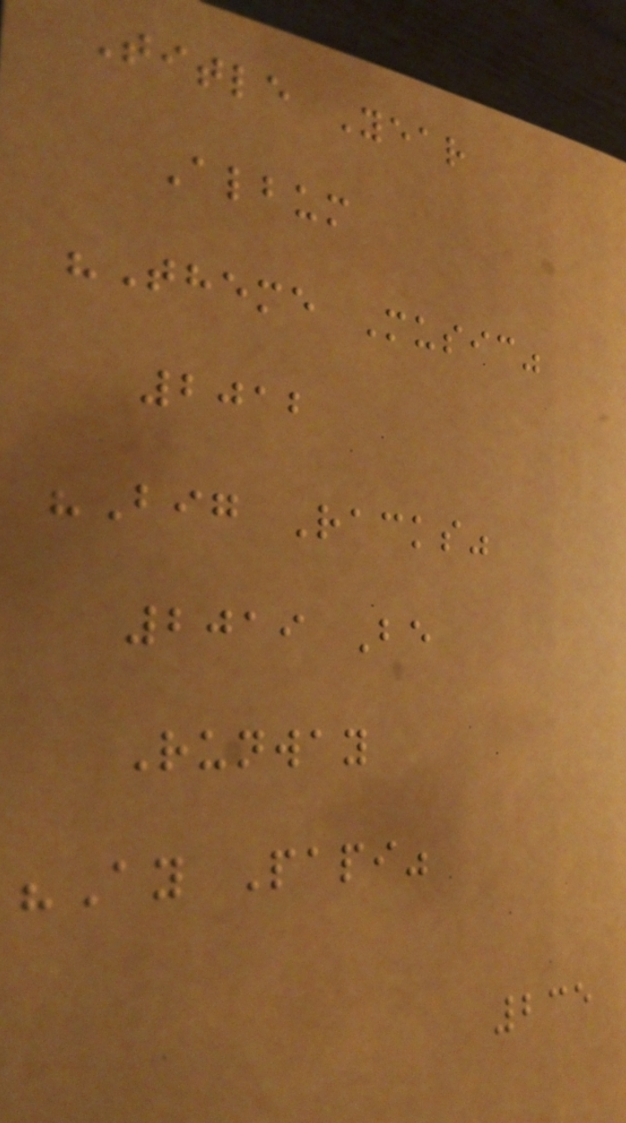Title Year
Album
"Theme Music"
2012
"Big Racks"
2019 Be
Runway
"Ay Papi"
235
